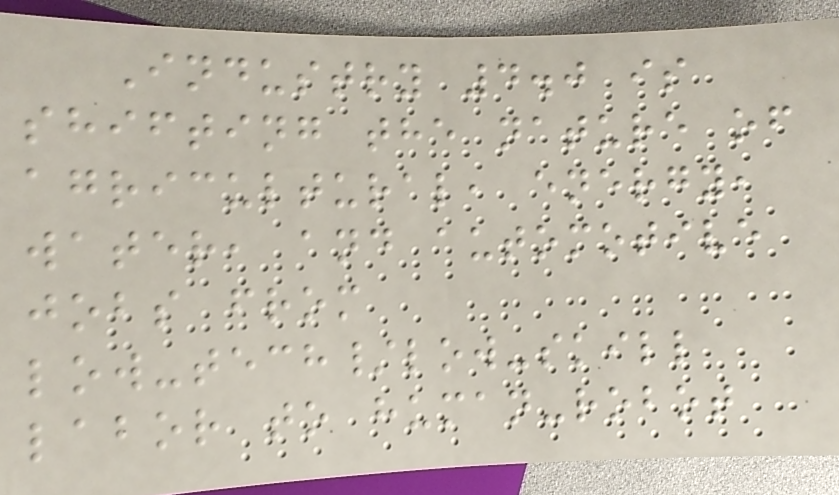Industry 4.0 is
shifting the nature of
agricultural, energy,
water, and automotive
jobs from
low-tech/low-skill
labor to human-robot
